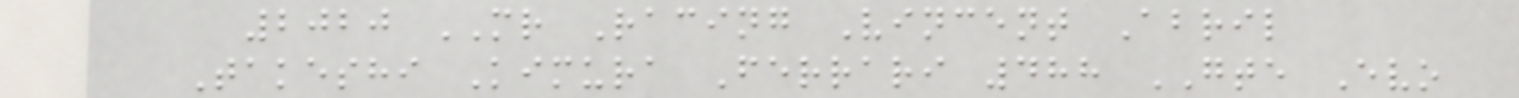2020 MR Racing Vincent Abril
Takeshi Kimura Ferrari 488 GTE Evo
